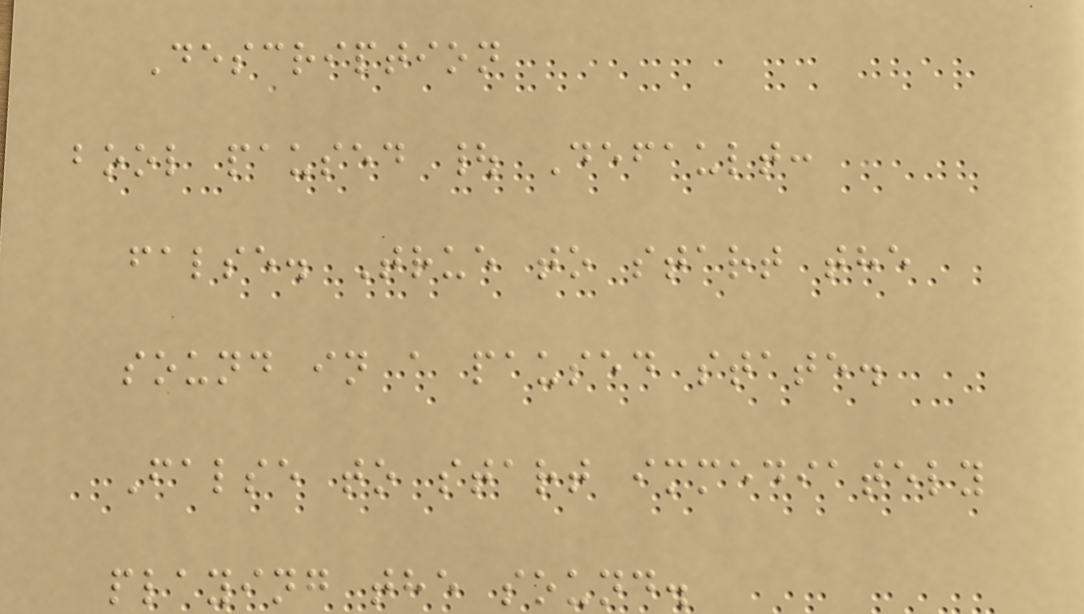Description
bool paused | Default:
false. True to start the
sound in a paused state.
False to start immediately
playing the sound.
